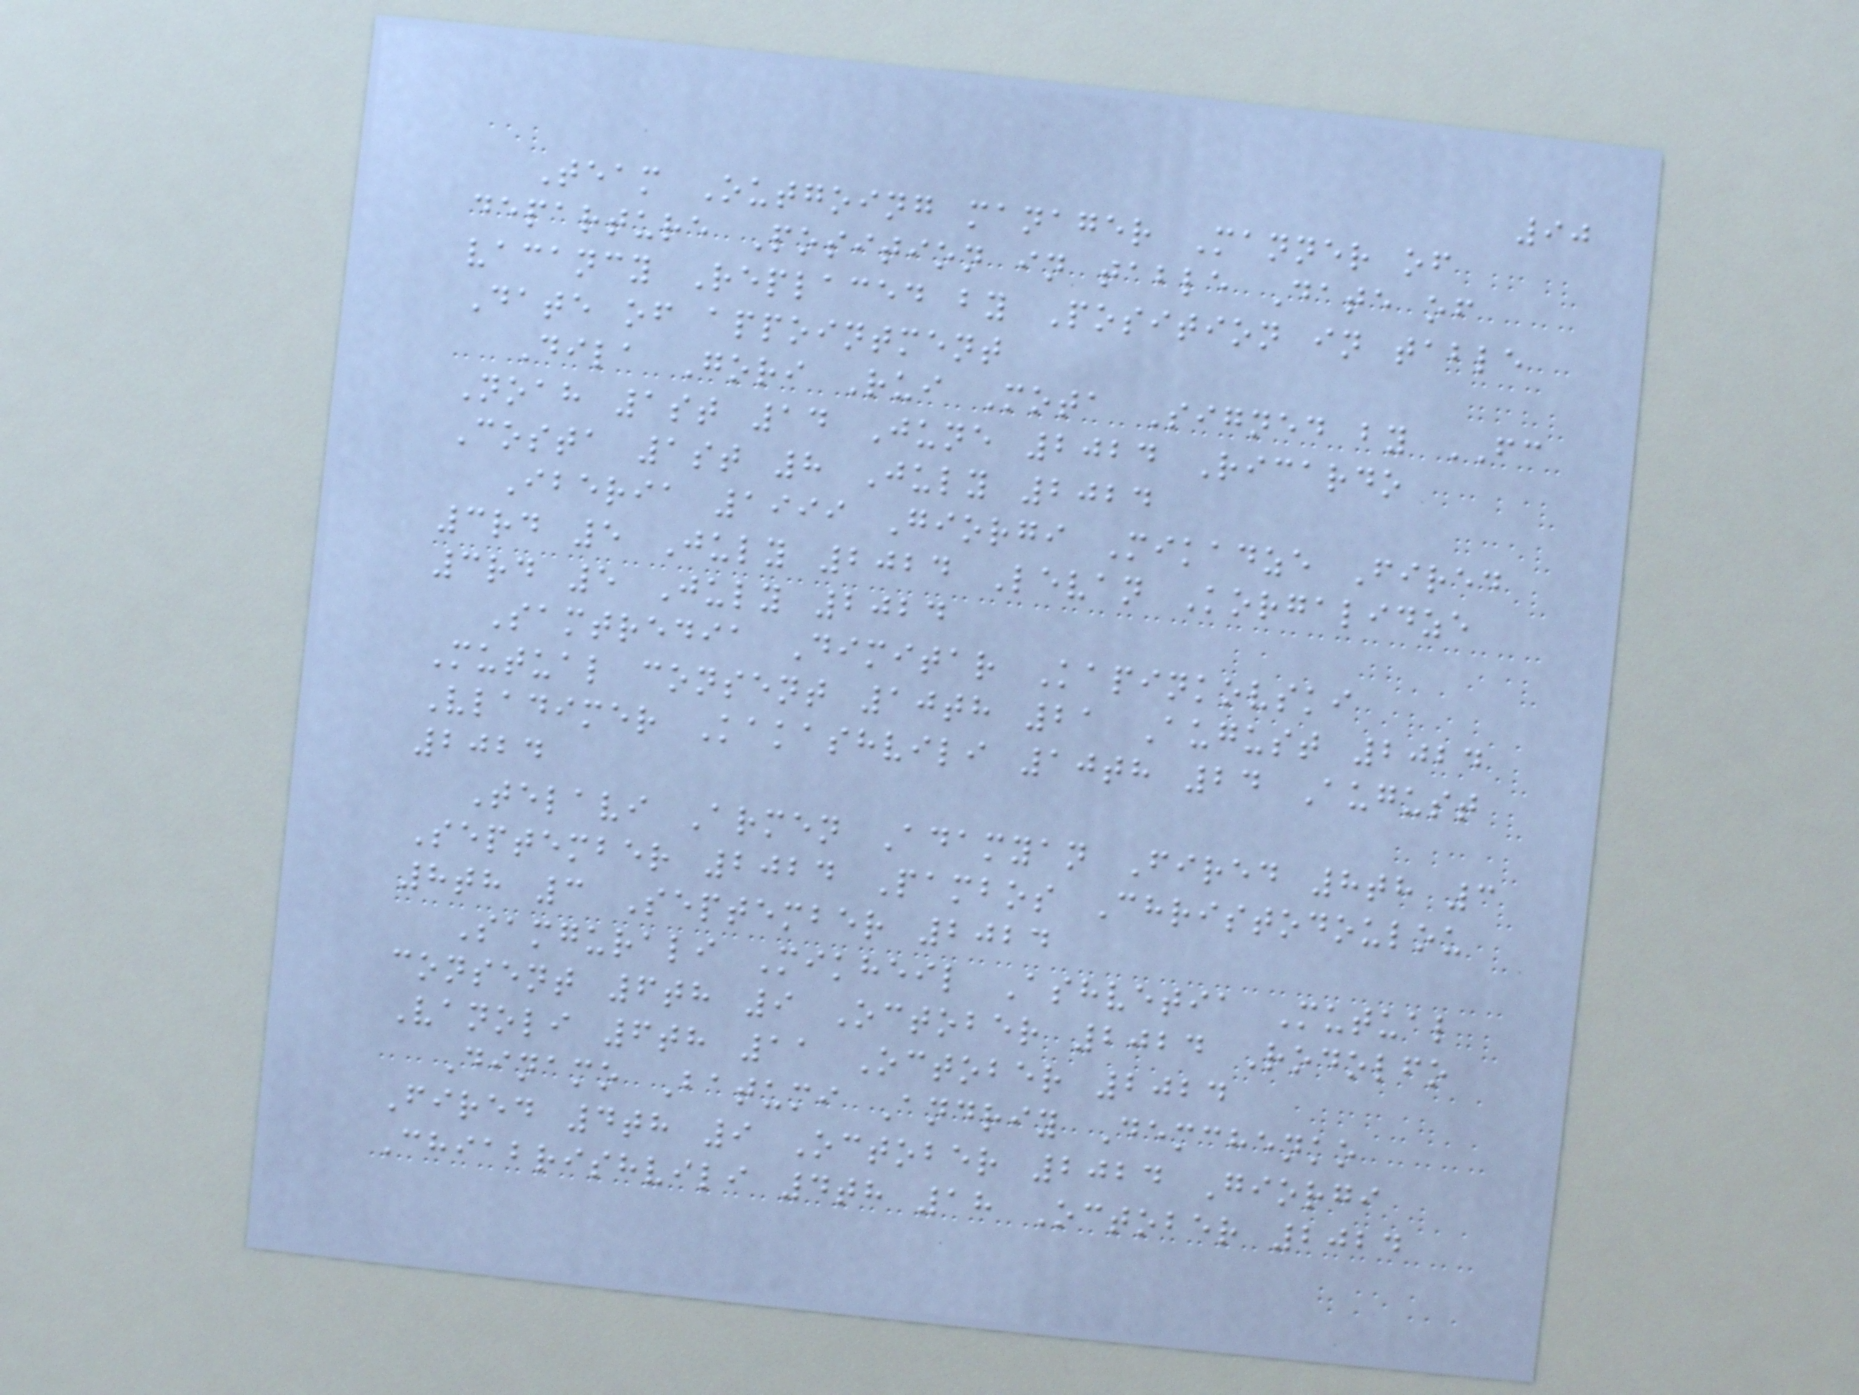90
Team Outgoing manager Manner of
departure Position in table Date of
vacancy Replaced by Position in table
Date of appointment
Dila Gori Rui Mota Signed by FC
Noah 1st 14 June 2024 Ricardo
Costa 1st 8 July 2024
Iberia 1999 Giorgi Mikadze Fired
3rd 5 July 2024 Levan Korgalidze
3rd 5 July 2024
Samtredia Dimitar Kapinkovski
Mutual consent 10th 21 August 2024
Vladimer Kakashvili 10th 24 August
2024
Telavi Armen Adamyan Fired 8th 3
September 2024 Pambos Christodoulou
8th 3 September 2024
Samgurali Mikheil Ashvetia Mutual
consent 6th 9 October 2024 Rodolfo
Vanoli 6th 11 October 2024
Dinamo Batumi Andriy Demchenko
Fired 4th 9 October 2024 Giorgi
Chiabrishvili 4th 18 October 2024
